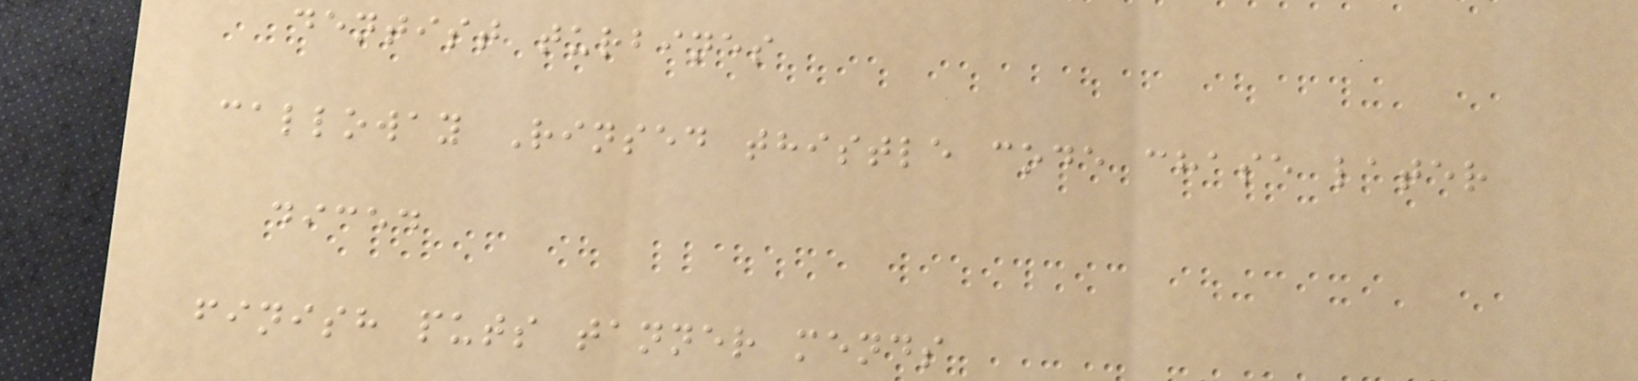dentist turbines
calloway Rinsed thistle code chase later
diced
finish puts tanner mends
